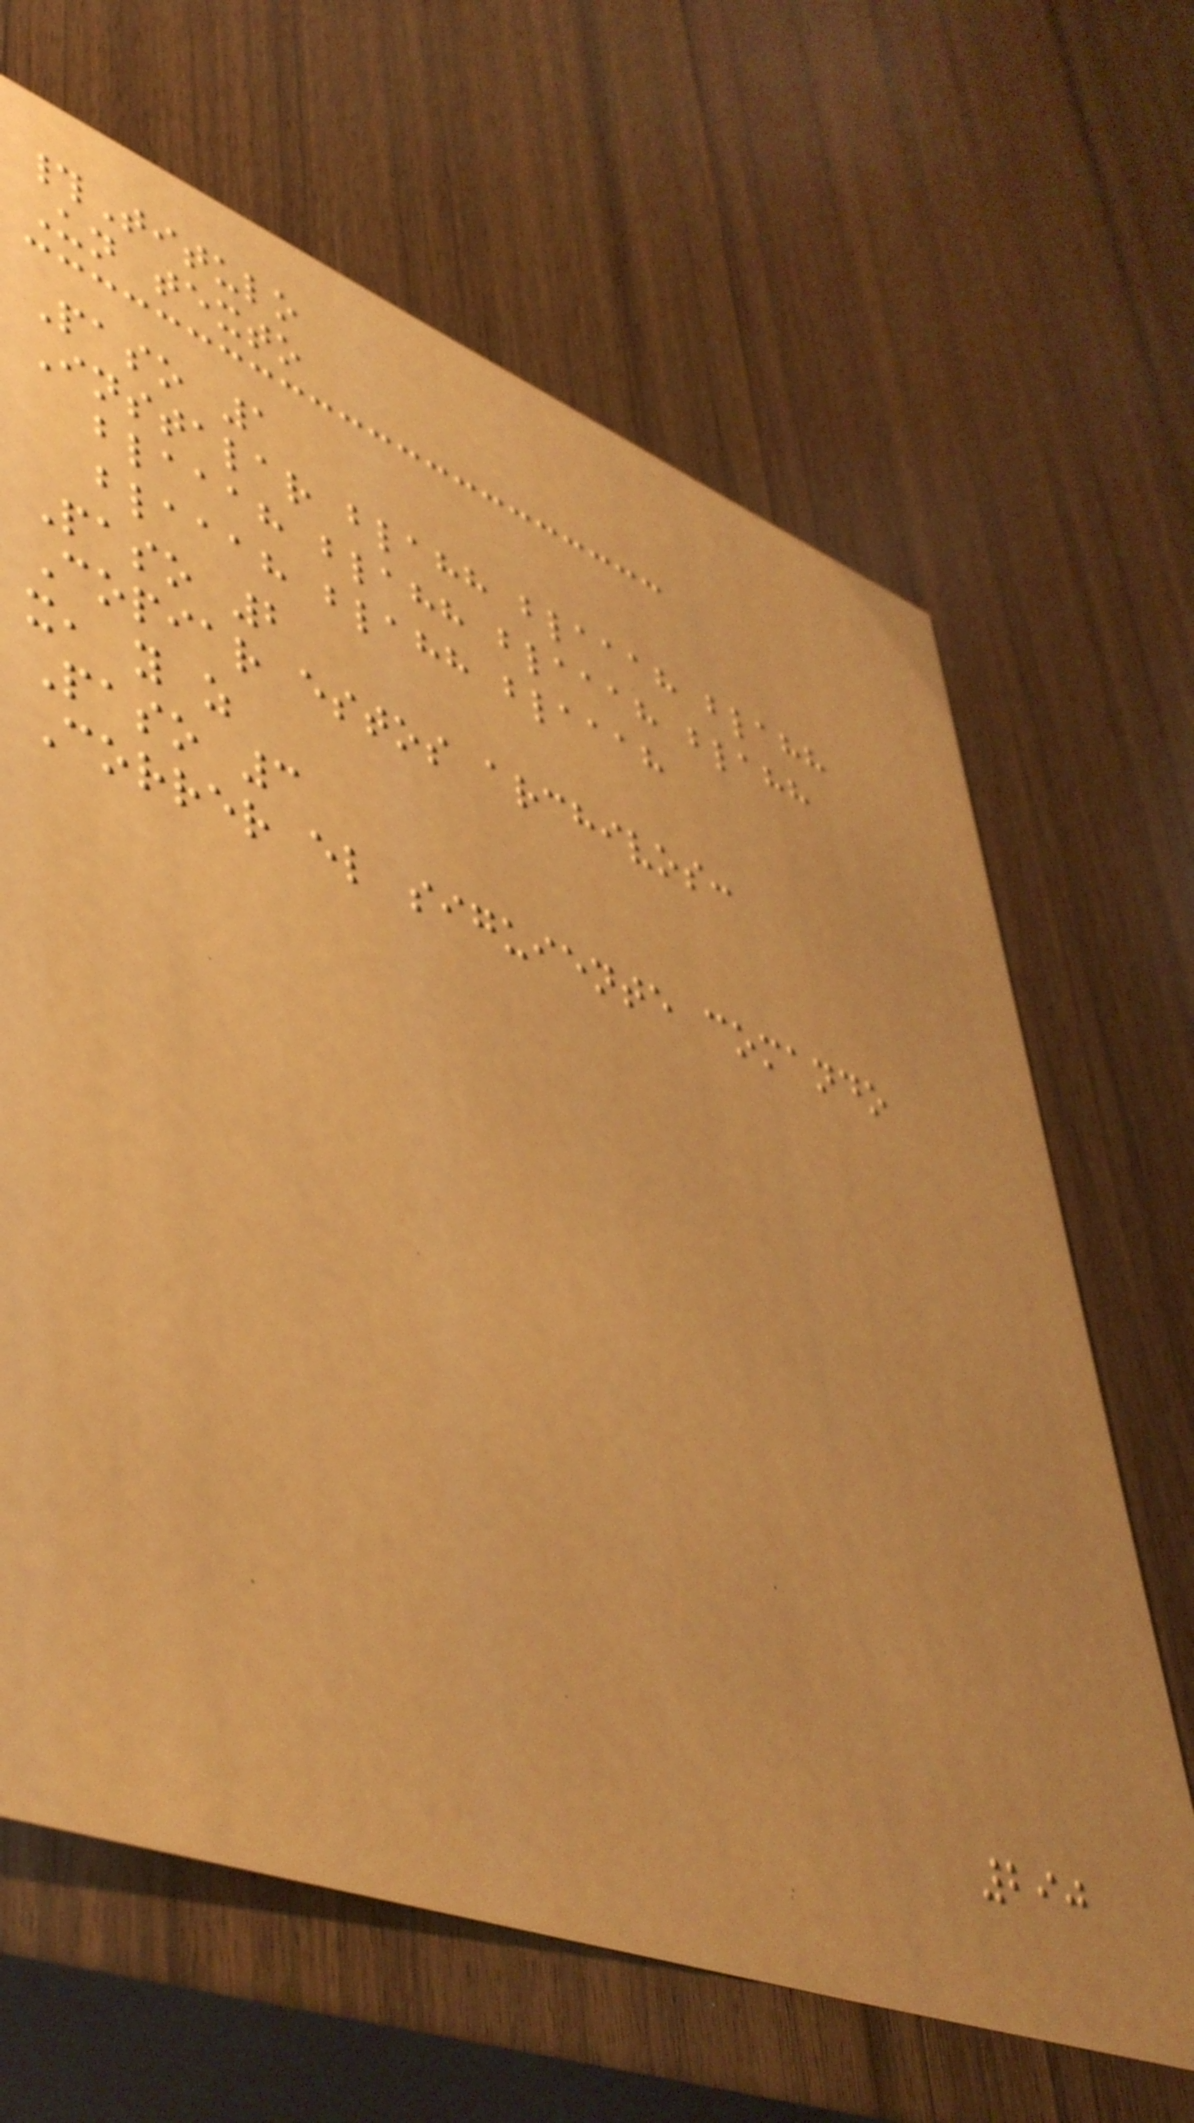#Titulo
Un texto
Paso 1
Instalar blahh blaaah blahh
blaaah blahh blaaah blahh
blaaah blahh blaaah
Paso 2
Copiar estos archivos:
x, y z
Paso 3
Correr el siguiente comando
290
